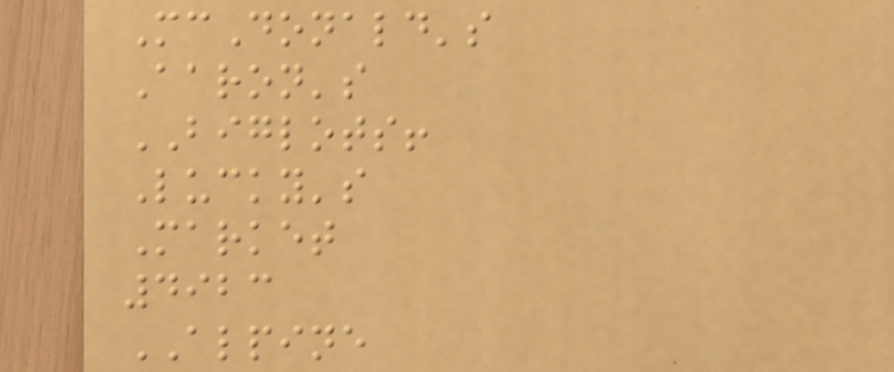McDonald's
Aaron's
BIGLOTS!
Lucky's
Market
4923
ALPINE
